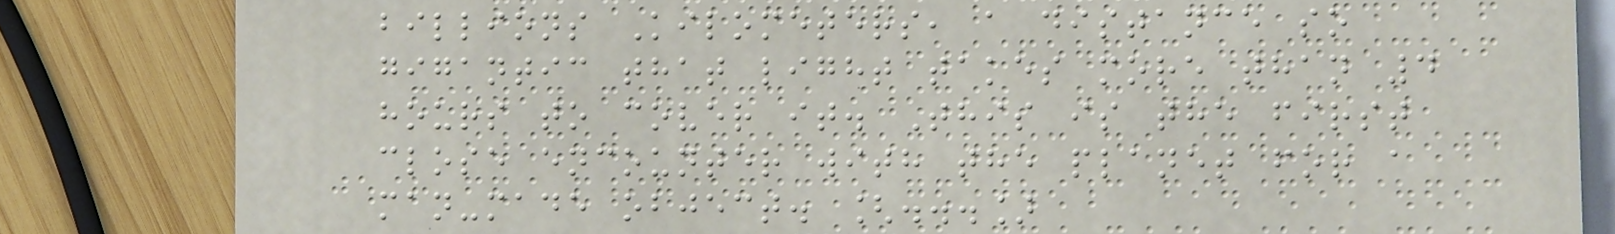billions Kilometers, a distance so
gigantic that light takes more than 4
hours to cover it. This is the first
close encounter with the planet for a
man-made object. [...]
